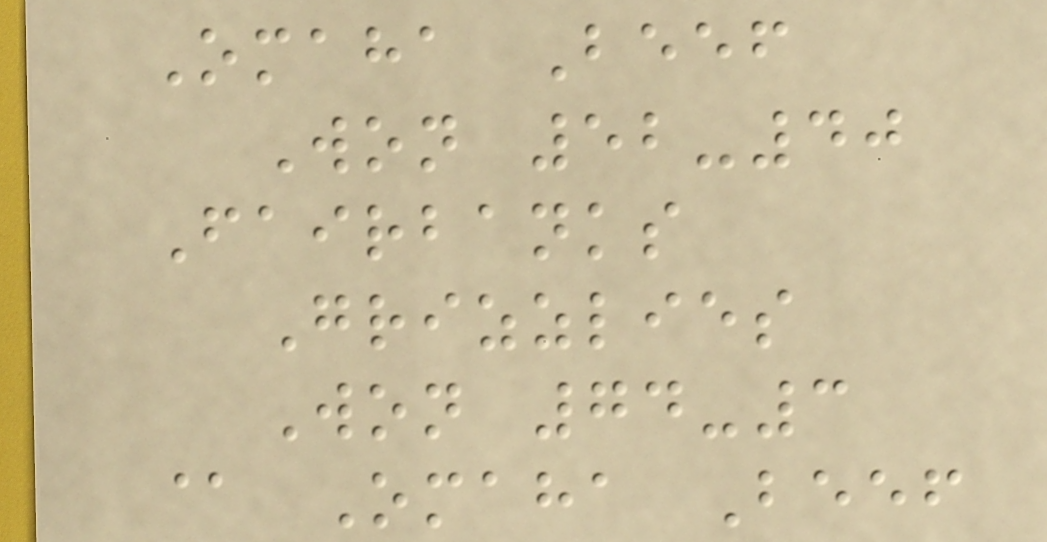Omaha Beef
Won 52-40
Fairbanks
Grizzlies
Won 74-3
@ Omaha Beef
